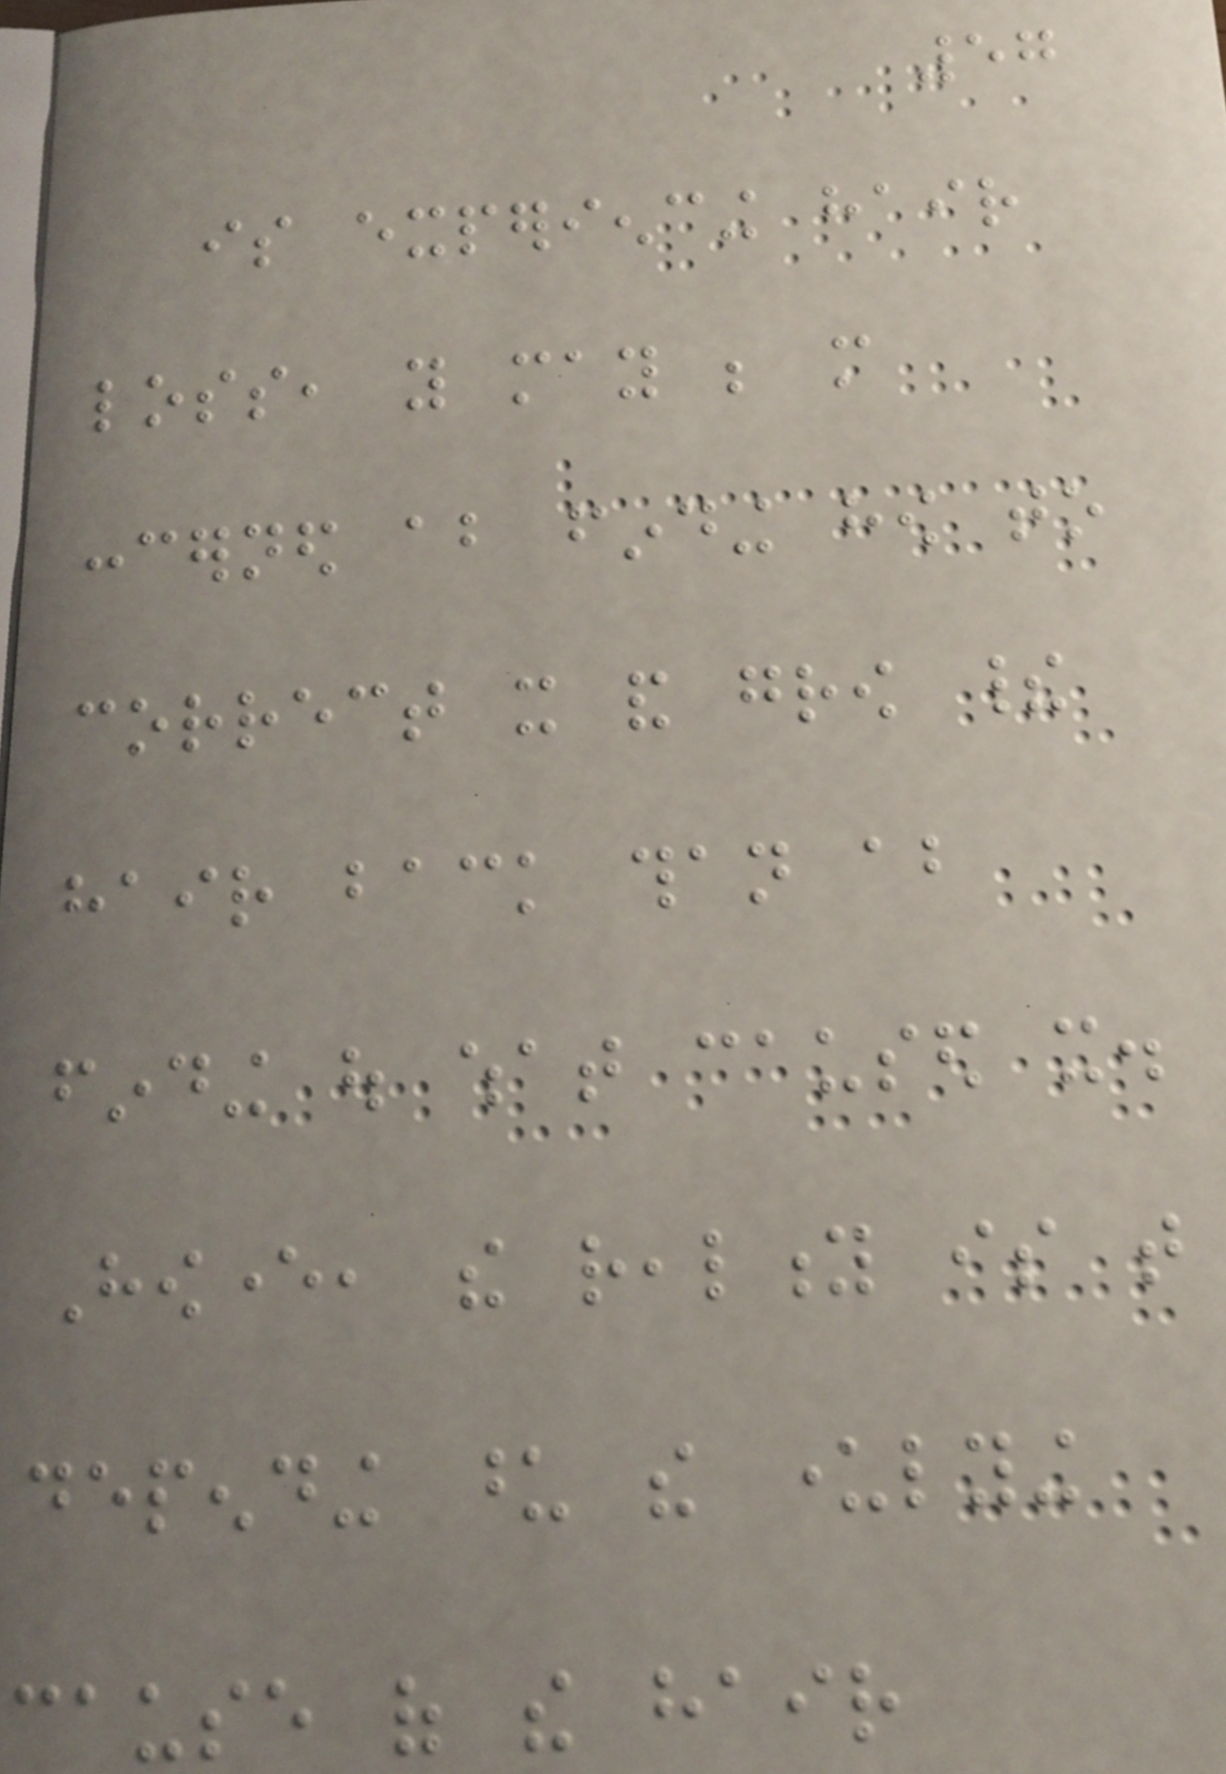57
is experiencing hair
loss, you may be more
concerned about finding how to
correct it and grow their
hair back than about
finding out what caused it.
However, the reality is that
depending upon the underlying
cause of the hair
